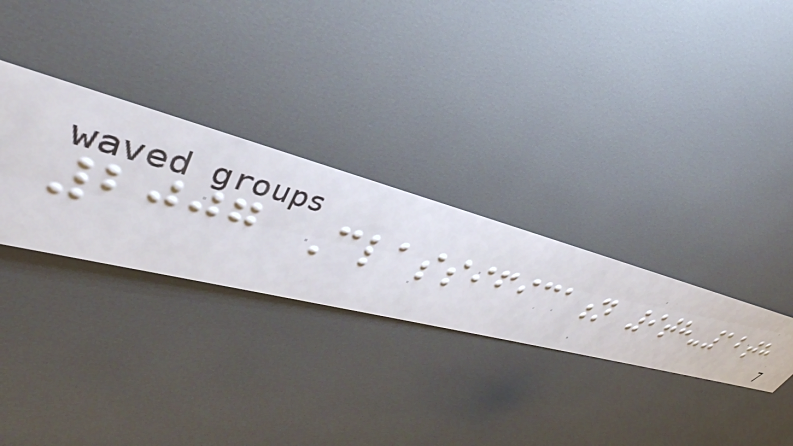2007 Classification 9th-12th
